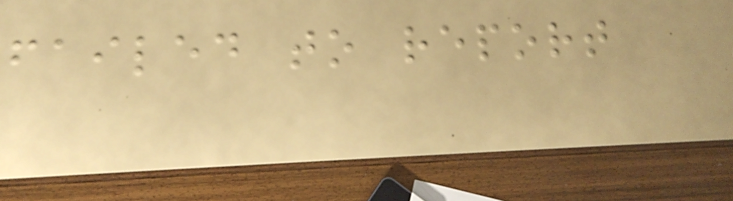failed to report
